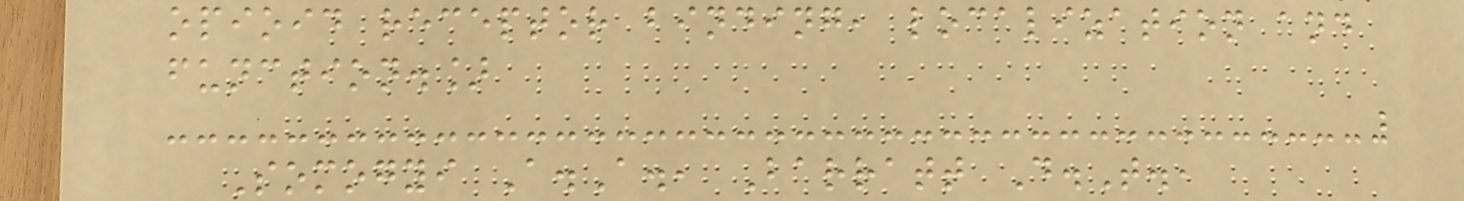opioid receptor binding, localization and
function.]
Somogyi A.A., Barratt D.T.,
